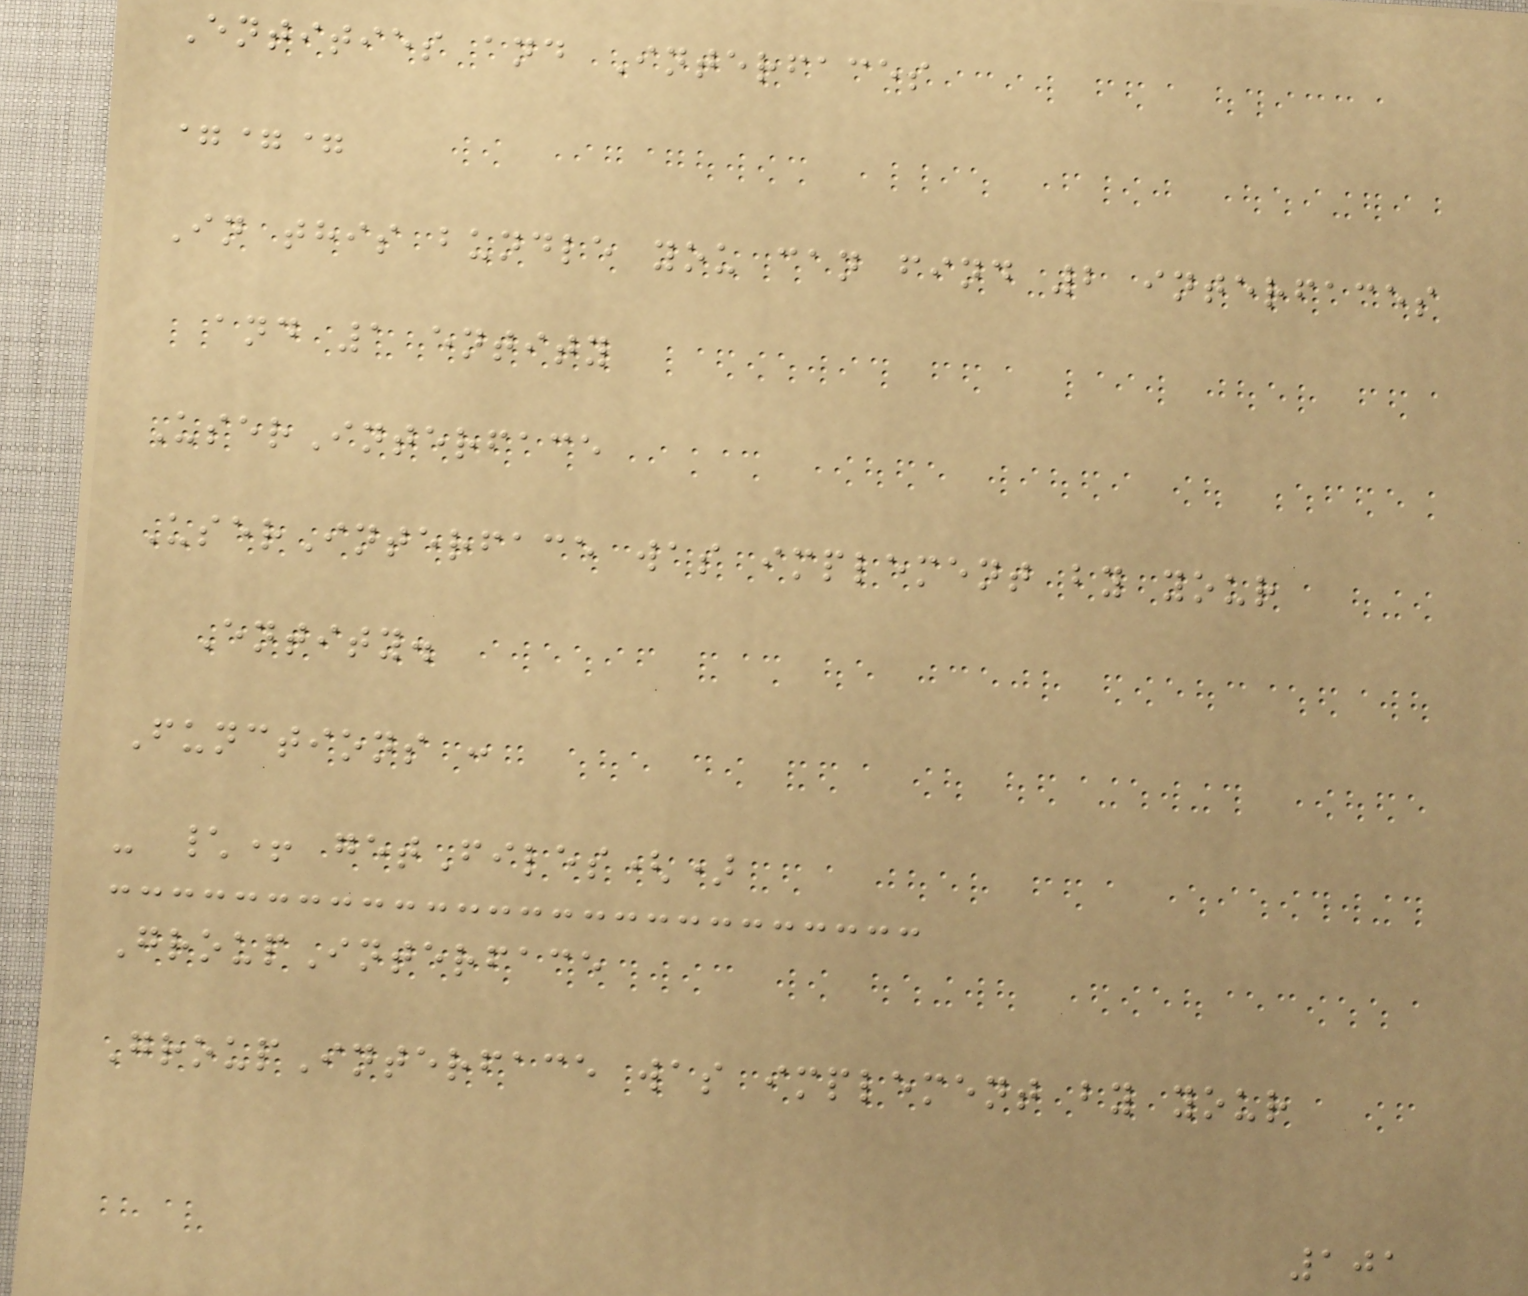Entities and Interfaces
===
In this bundle you can find 2 interfaces
and 1 entity
UserInterface
UserInterface was implement by your
Entity.
Functions :
- \+ getFiles()
GroupInterface
GroupInterface was implement by your
101
